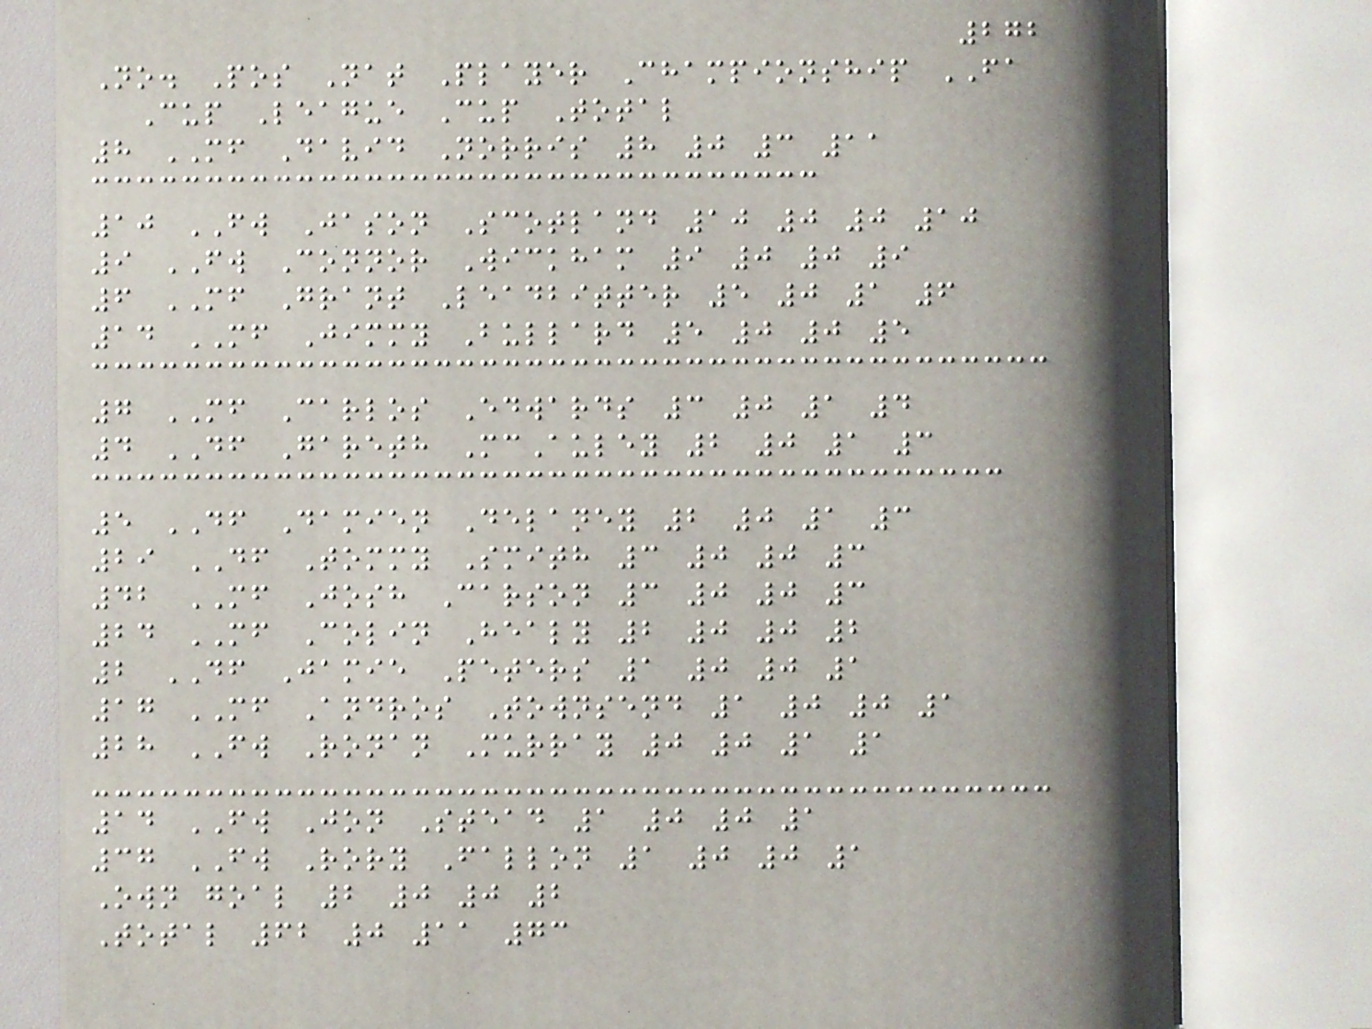272
No. Pos Nat Player Championship FA
Cup League Cup Total
8 MF David Norris 8 0 3 11
10 FW Jason Scotland 10 0 0 10
9 FW Connor Wickham 9 0 0 9
6 MF Grant Leadbitter 5 0 1 6
14 MF Jimmy Bullard 5 0 0 5
7 MF Carlos Edwards 3 0 1 4
4 DF Gareth McAuley 2 0 1 3
5 DF Damien Delaney 2 0 1 3
29 DF Tommy Smith 3 0 0 3
42 MF Josh Carson 3 0 0 3
24 MF Colin Healy 2 0 0 2
2 DF Jamie Peters 1 0 0 1
17 MF Andros Townsend 1 0 0 1
28 FW Ronan Murray 0 0 1 1
14 FW Jon Stead 1 0 0 1
37 FW Rory Fallon 1 0 0 1
Own goal 2 0 0 2
Total 62 0 11 73
